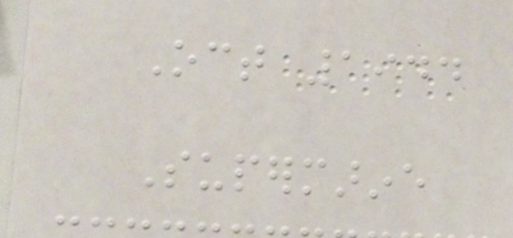Oct 1944
Supermarine
